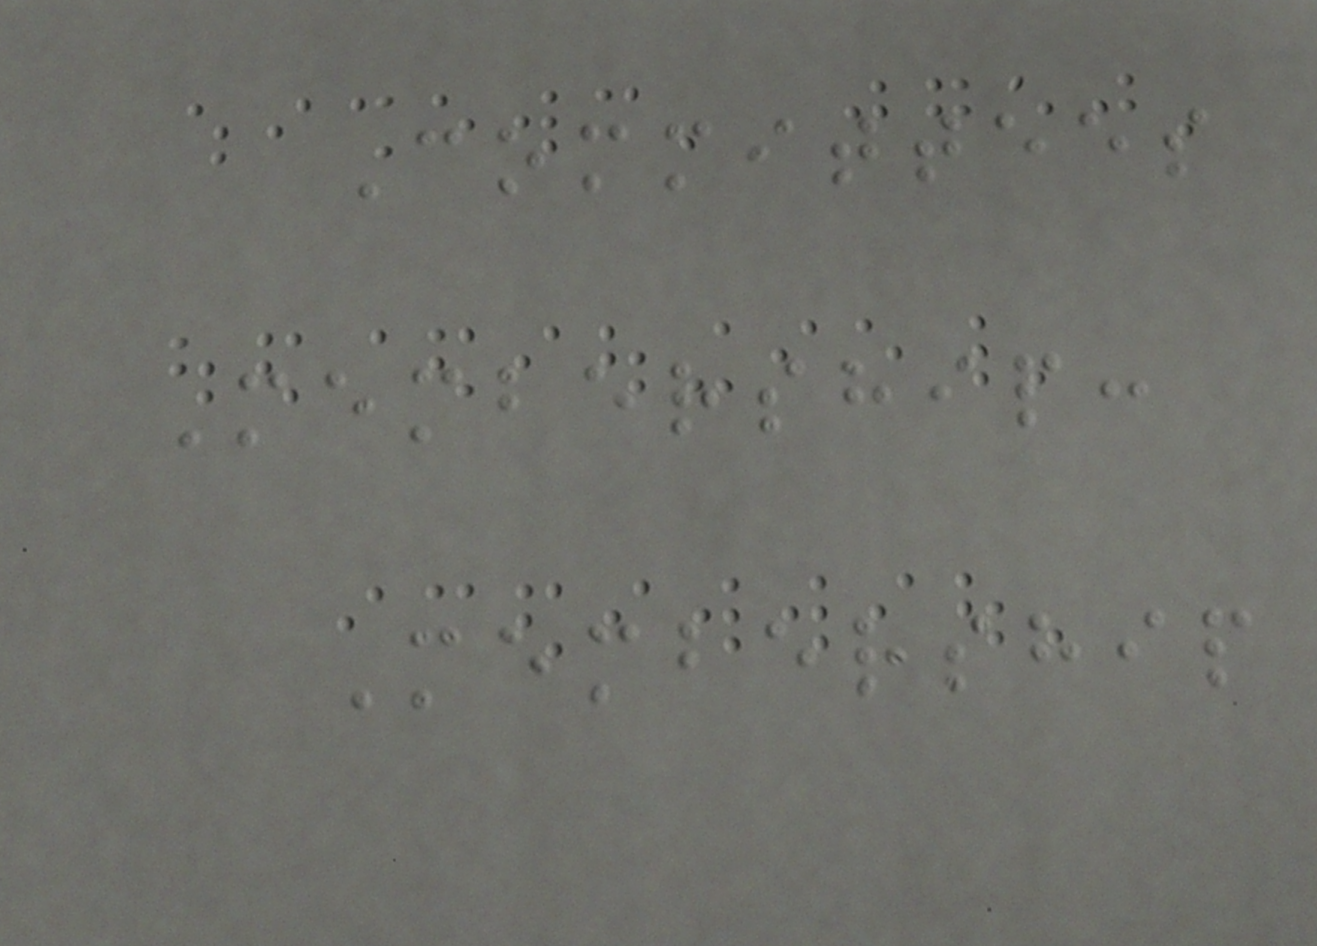Committees
Membership:
Membership
